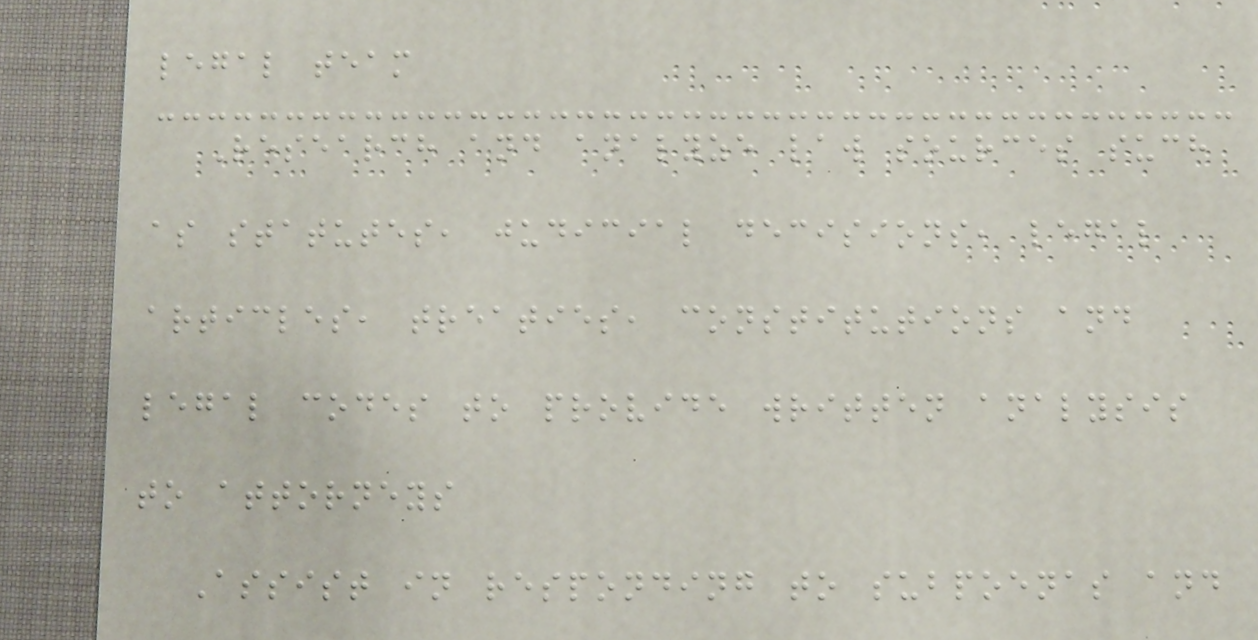legal team
Research and analyze law sources such
as statutes, judicial decisions, legal
articles, treaties, constitutions and
legal codes to provide written analysis
to attorneys
Assist in responding to subpoenas and
